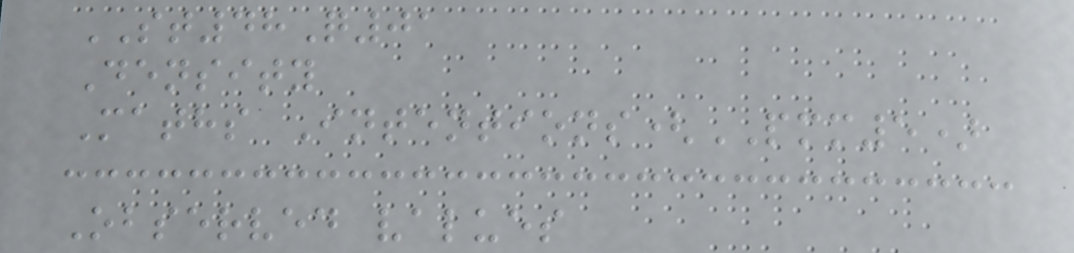ST48Q01
Density
Maths Intentions(PMM5)
Observed values
